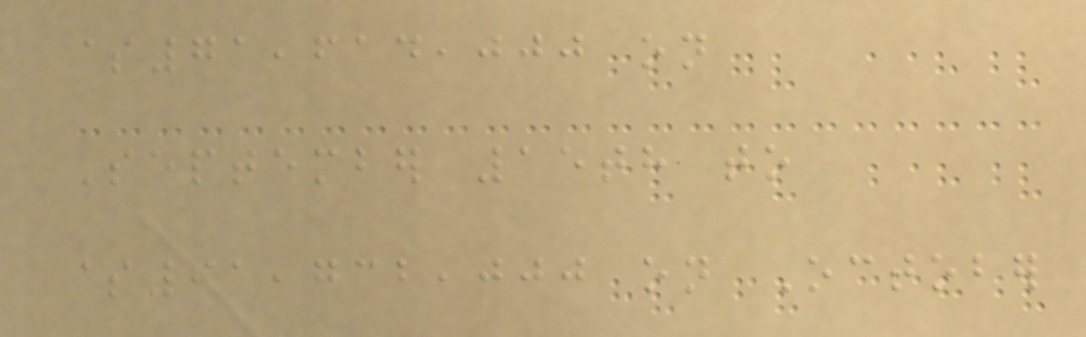$71,614,000 on
September 15th to
$91,732,000 on October
